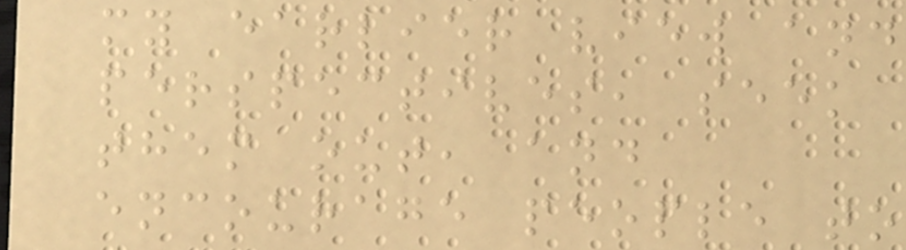my earlier view and
perspectives, seek
them out, and
encourage people to
